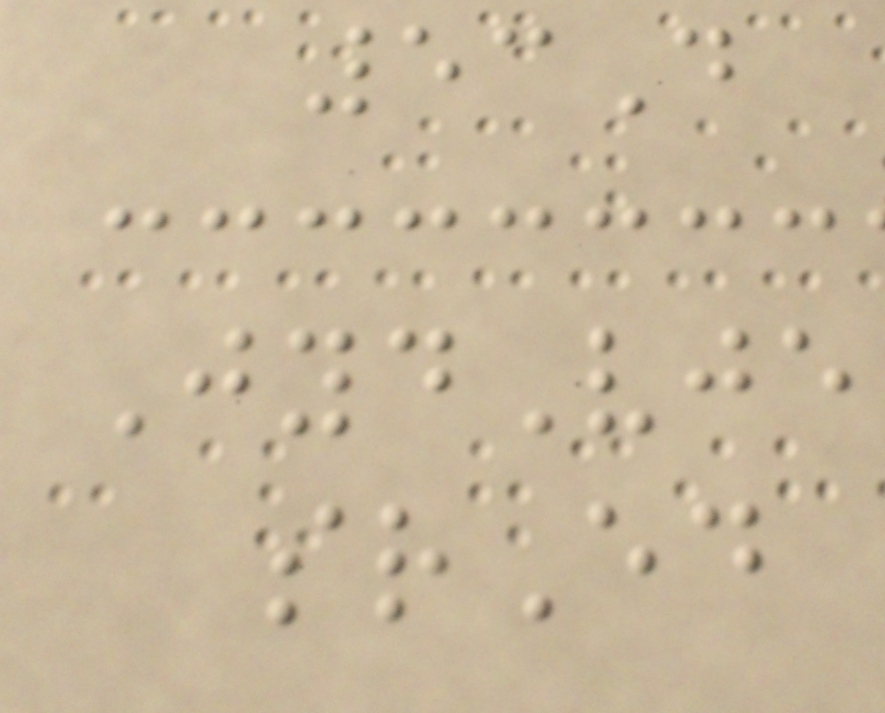53D
JydVje
srEd
